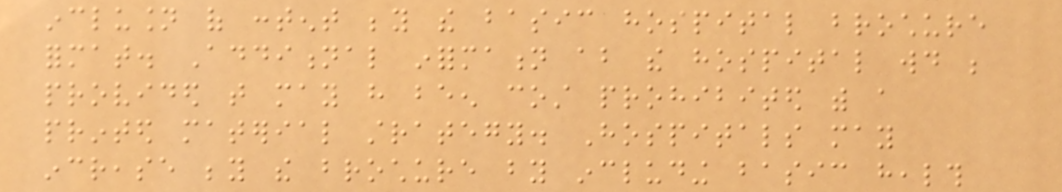inclusion of content beyond the basic hospital brochure
format. Additional information about the hospital would be
provided that may have been cost prohibited with a
printed material strategy. Hospitals may
increase beyond the brochure by including basic health
